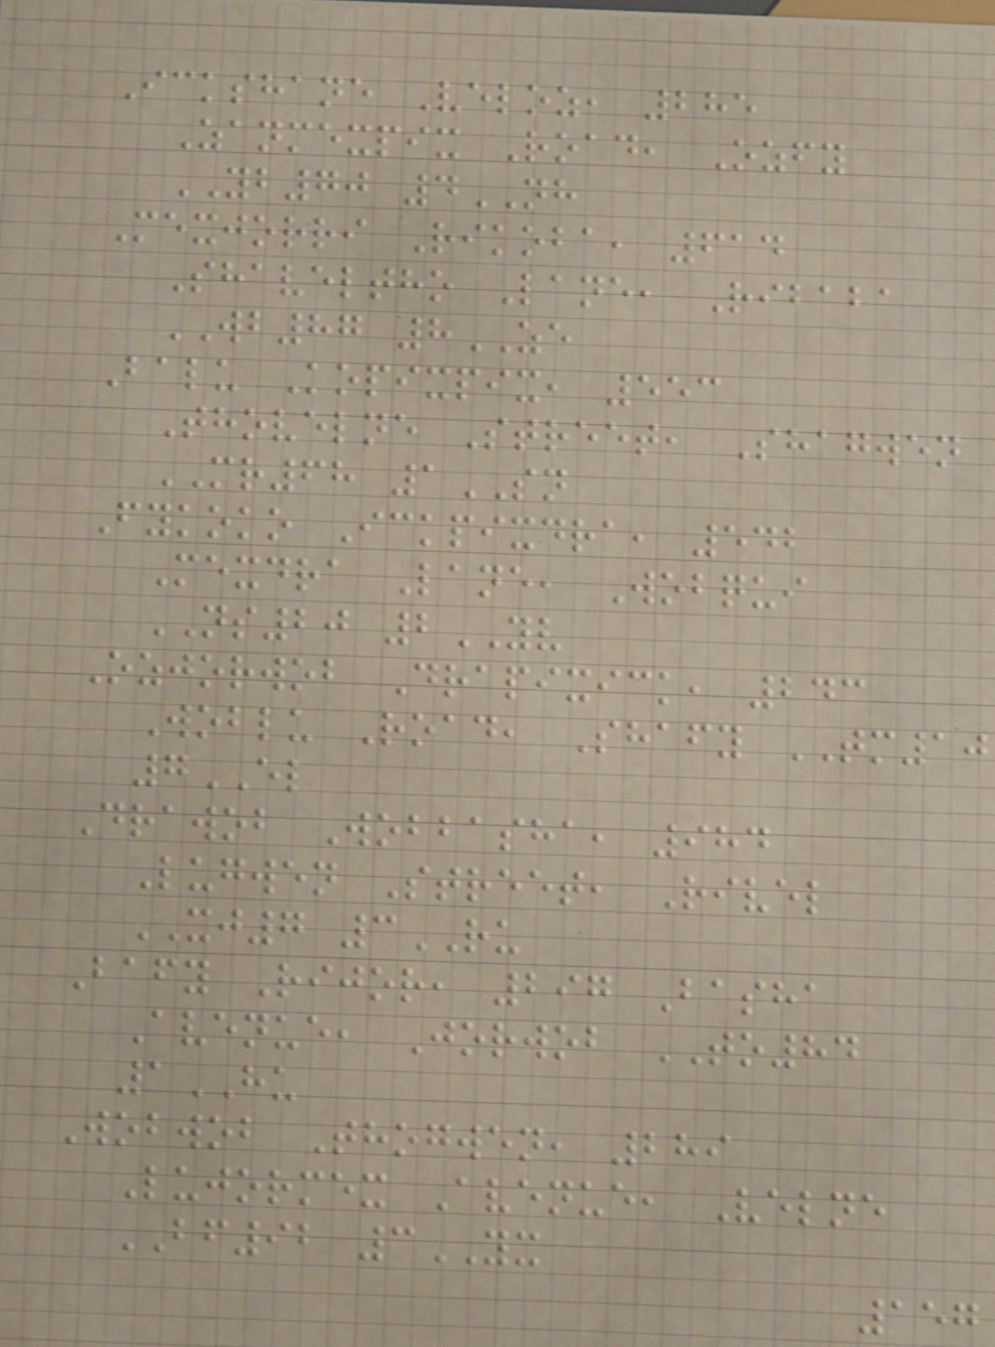Ickshane Veloz, 285
Zanmexpix Road, Ozfy
YB70 4NH
Mexjorri Rikoba, 614
Shaveltho Lane, Ribaba
WB87 8ZE
Balu Kopixpix, 553
Thovelne Street, Shagwen
MR68 1SN
Fykoko Ickpixdra, 542
Mexdra Lane, Wobqui
NS20 2YV
Ozjorwob Drapixick, 243
Woblu Road, Shafy TM10
7EL
Drawob Wobbasha, 984
Lugwen Street, Rivel
XJ7 3RU
Bafy Rijor, 297 Basha
Avenue, Jorwob TO84
1HU
Wobwob Thogwen, 289
Lujormex Avenue, Velne
BF92 3YX
157
